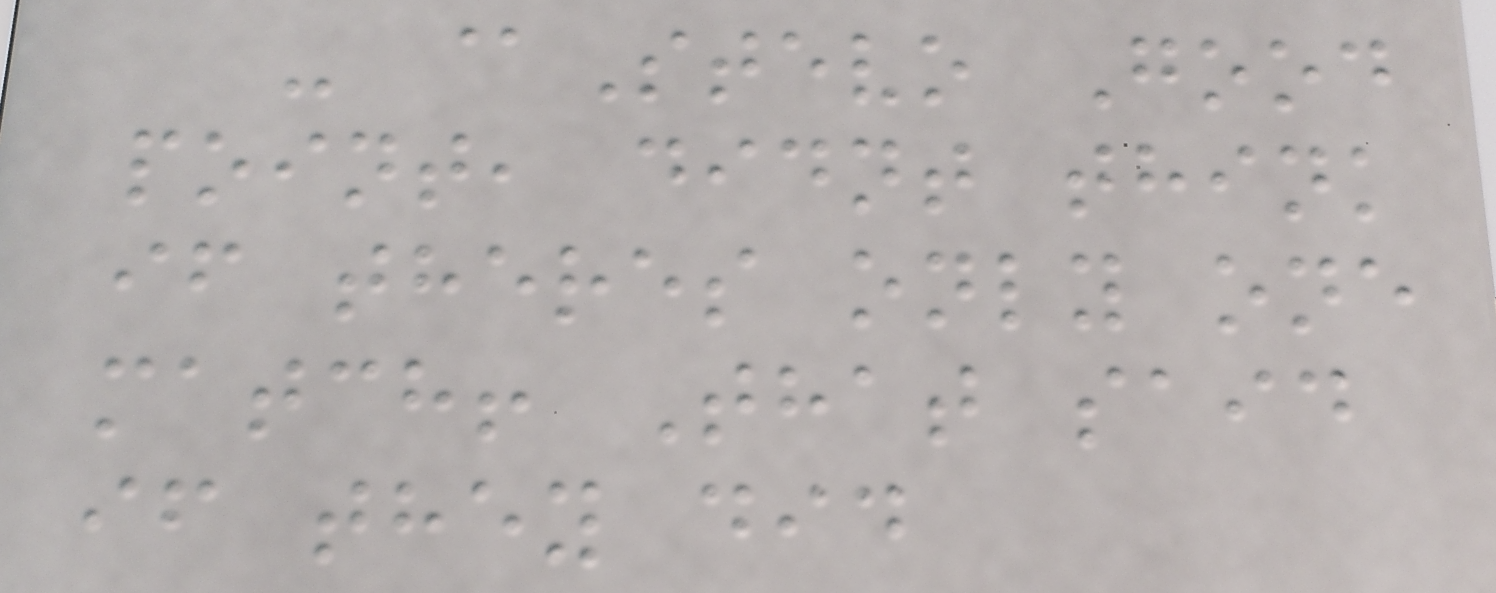- @Stevo Good
point, didnt think
if theres only one
match! That said
if they did
